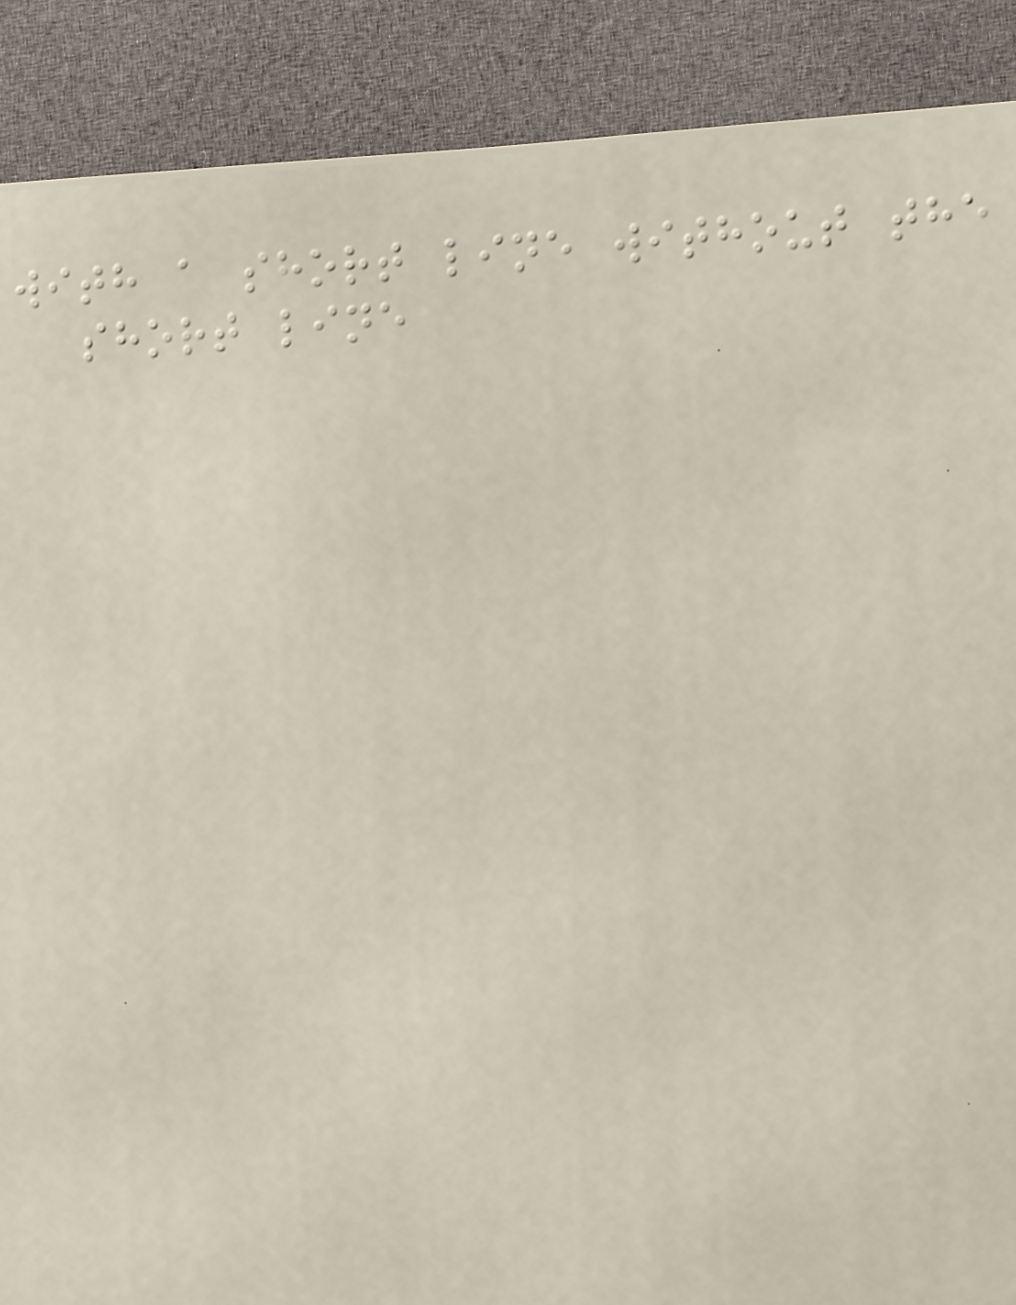with a short line without the
short line
